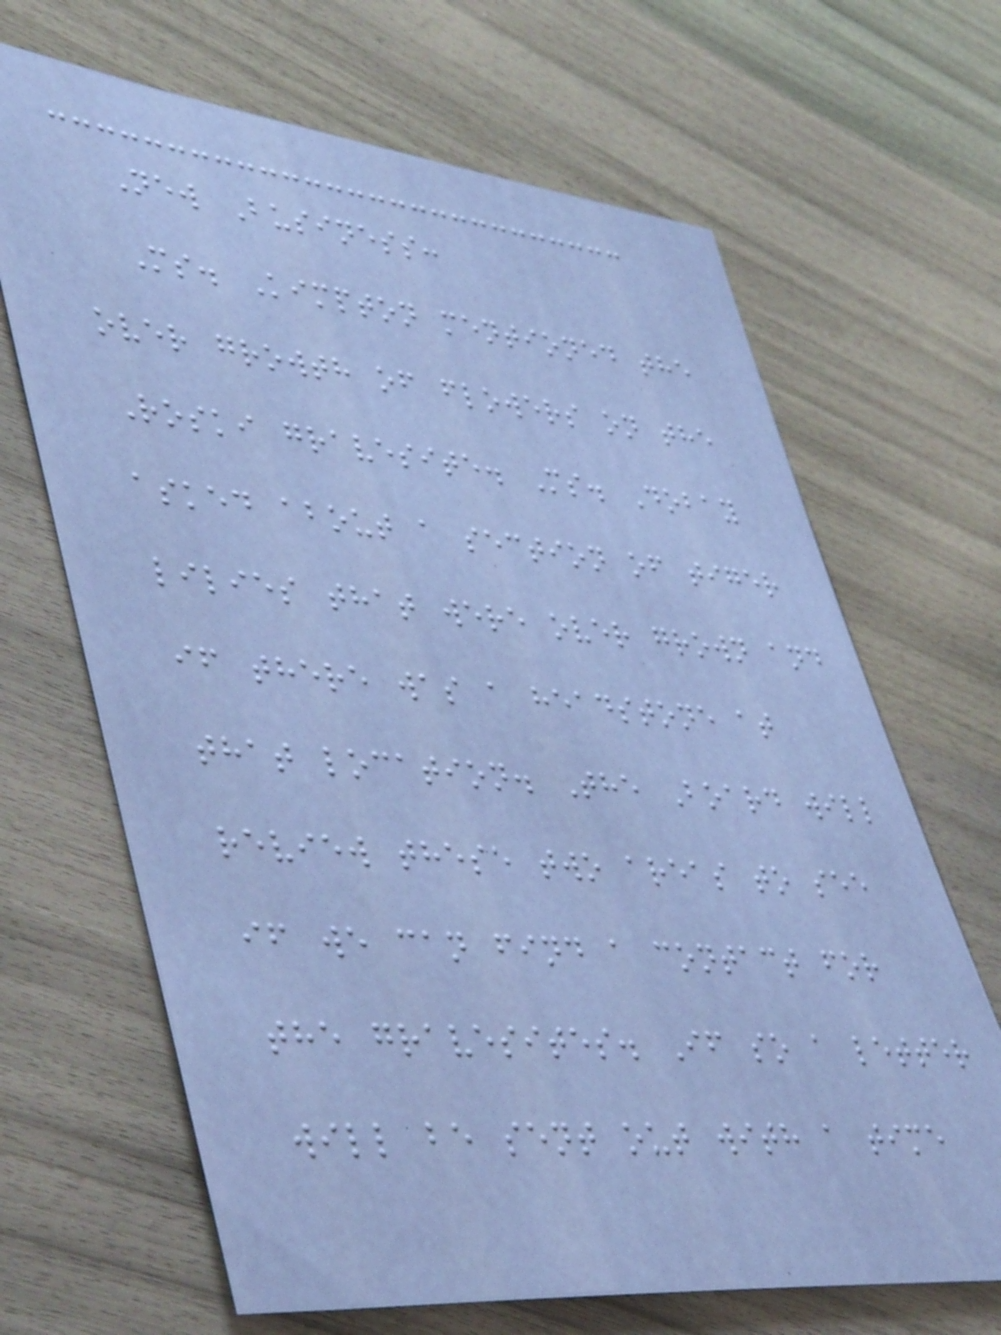New Business:
Ms. Kimpton mentioned the
over growth of flowers on the
Roski gravesite. Ms. Dobay
asked about a section of tiger
lilies that were over grown and
if there was a headstone at
that location. The Board will
review these two areas to see
if we can find a contact for
the gravesites. If so a letter
will be sent out with a time
